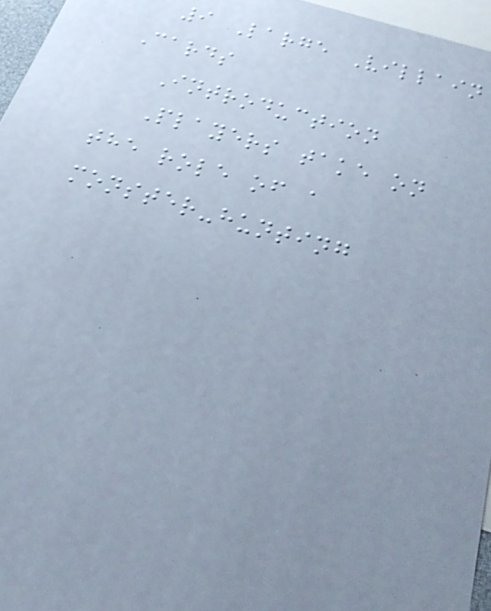9 Large Villain
Cards
Introduction
Players take on
the role of a
monster-hunting
